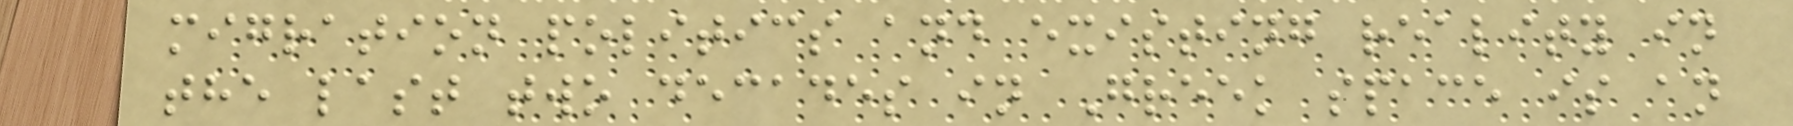migration politics and existing reality in
the last two decades in Greek space is an
